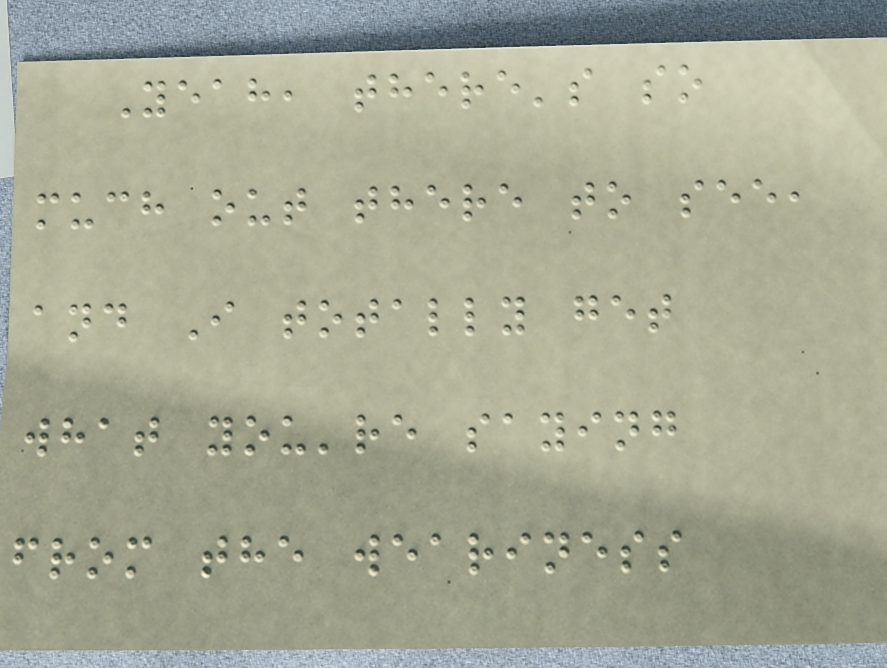Yeah, there's so
much out there to see,
and I totally get
what you're saying
from the weariness
